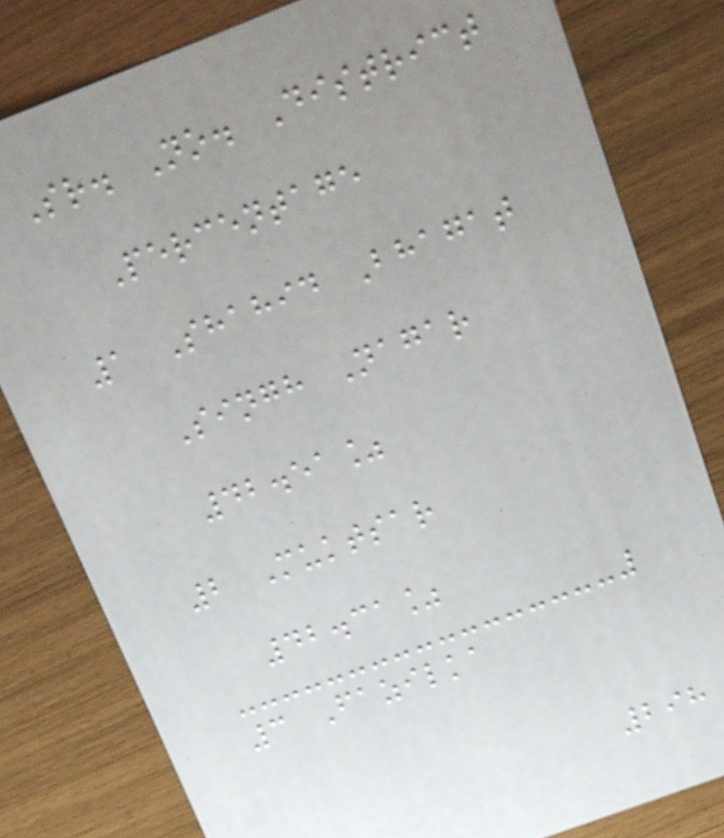Sr. No. District
Percentage
1 Shahid Bhagat
Singh Nagar
42.51%
2 Muktsar
42.31%
3 Fazilka
298
